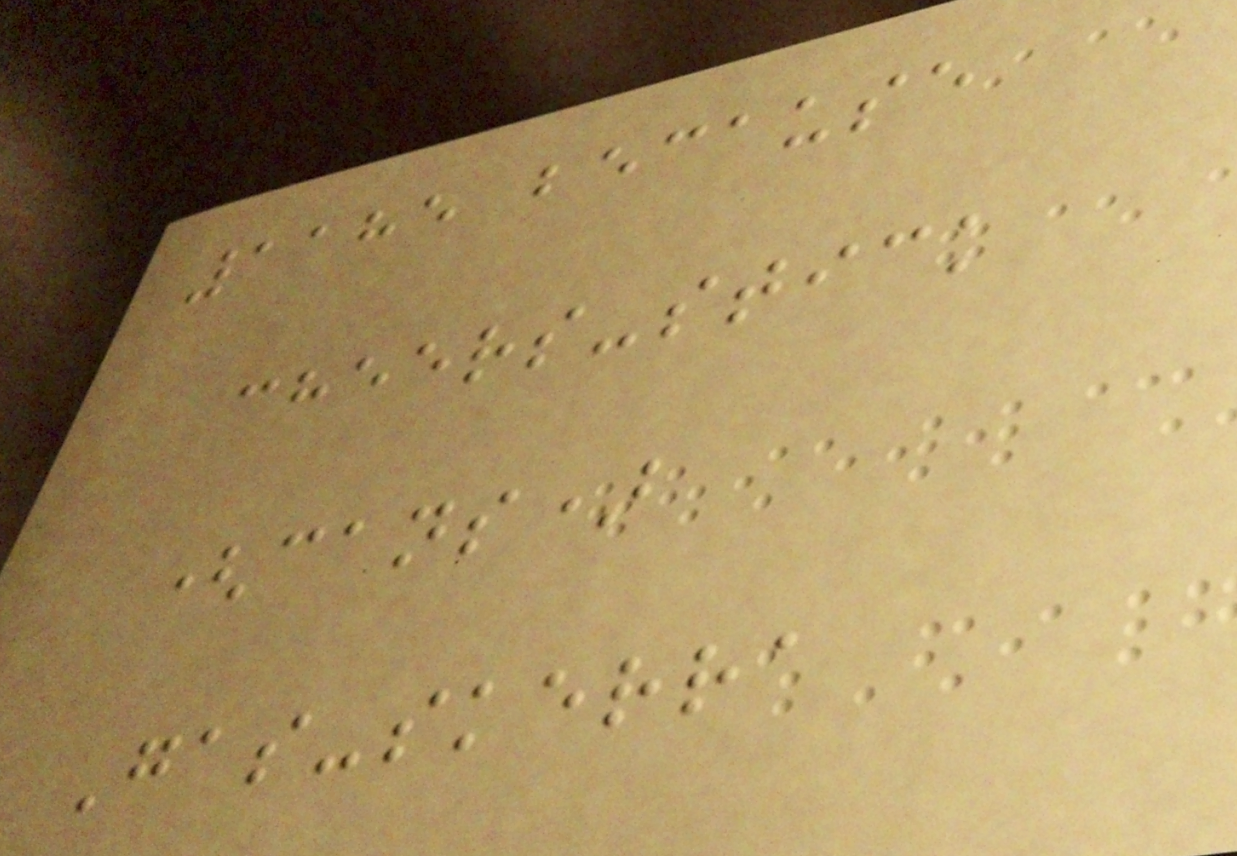1185 because
cheers-stick
(cans)
Gas-skerra
